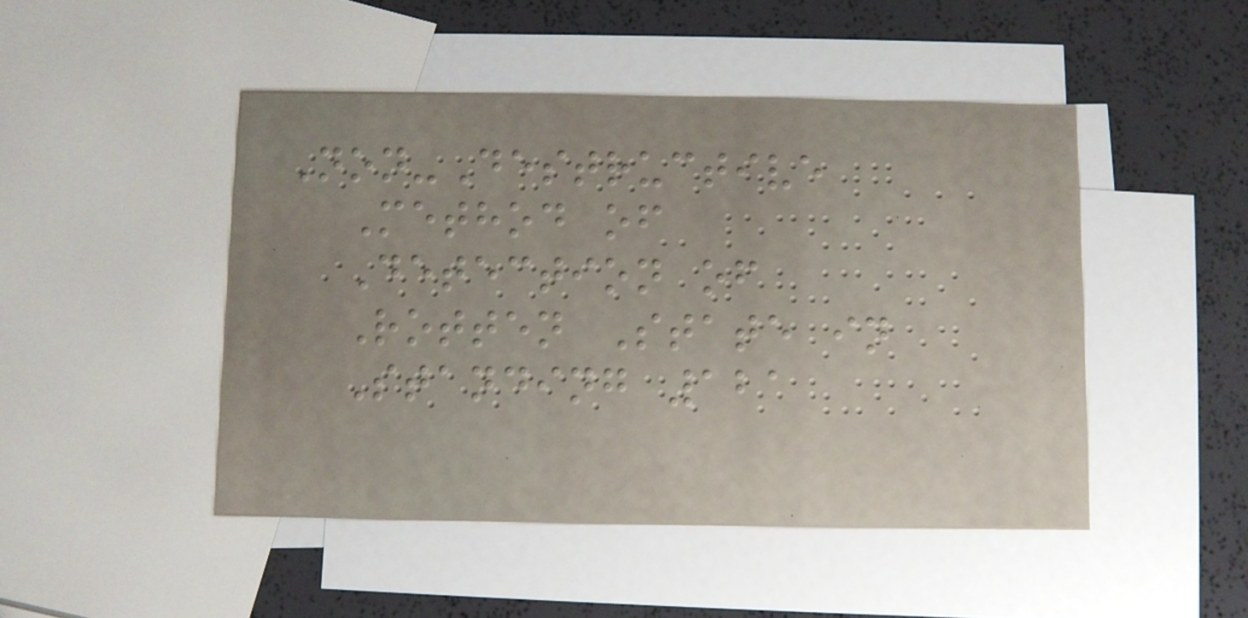Non-Destructive
Method of
Detection of
Rotten State in
Standing 121
